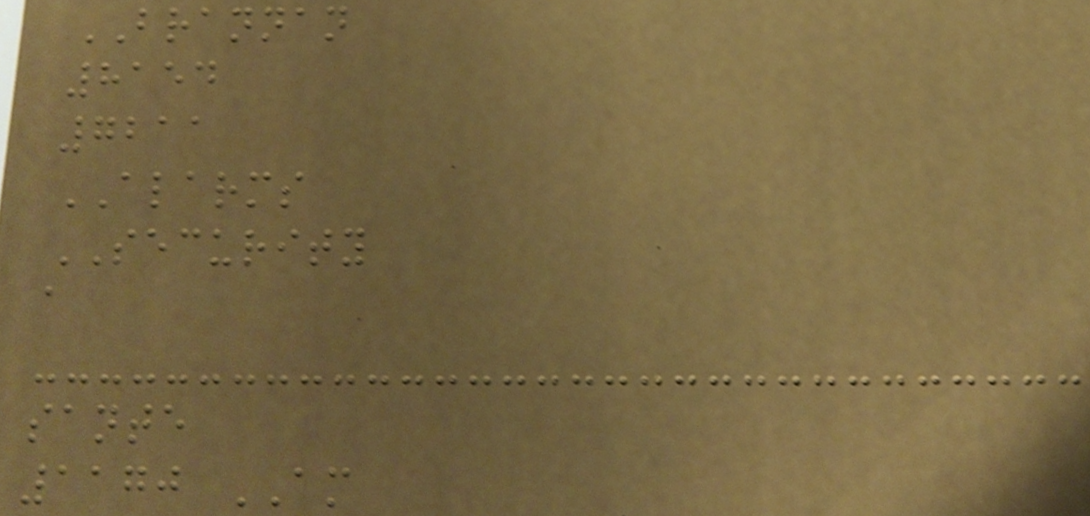BRANNAN
8154
7211
ALARMS
SECURITY
a
sante
1170 AM
